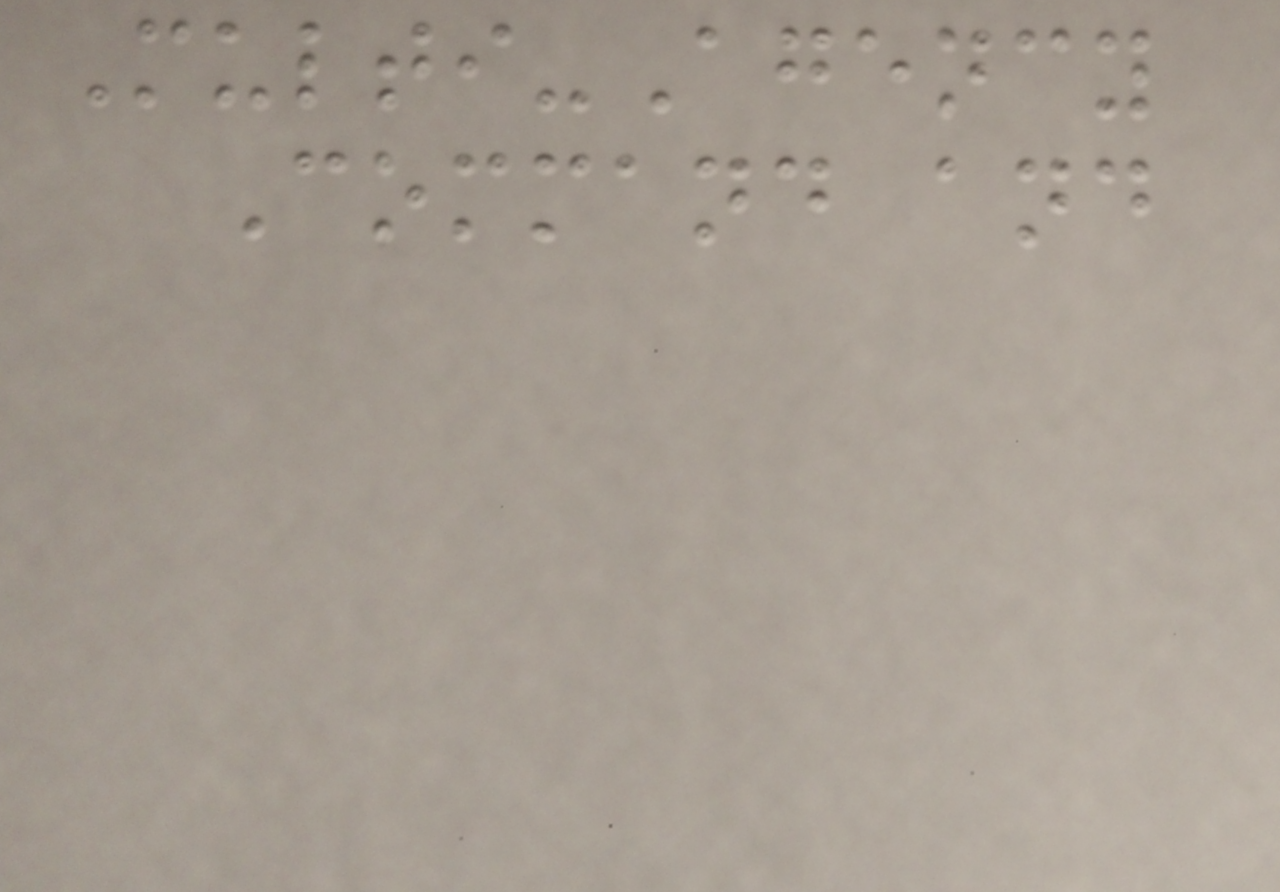Multi-Agency
Command and
